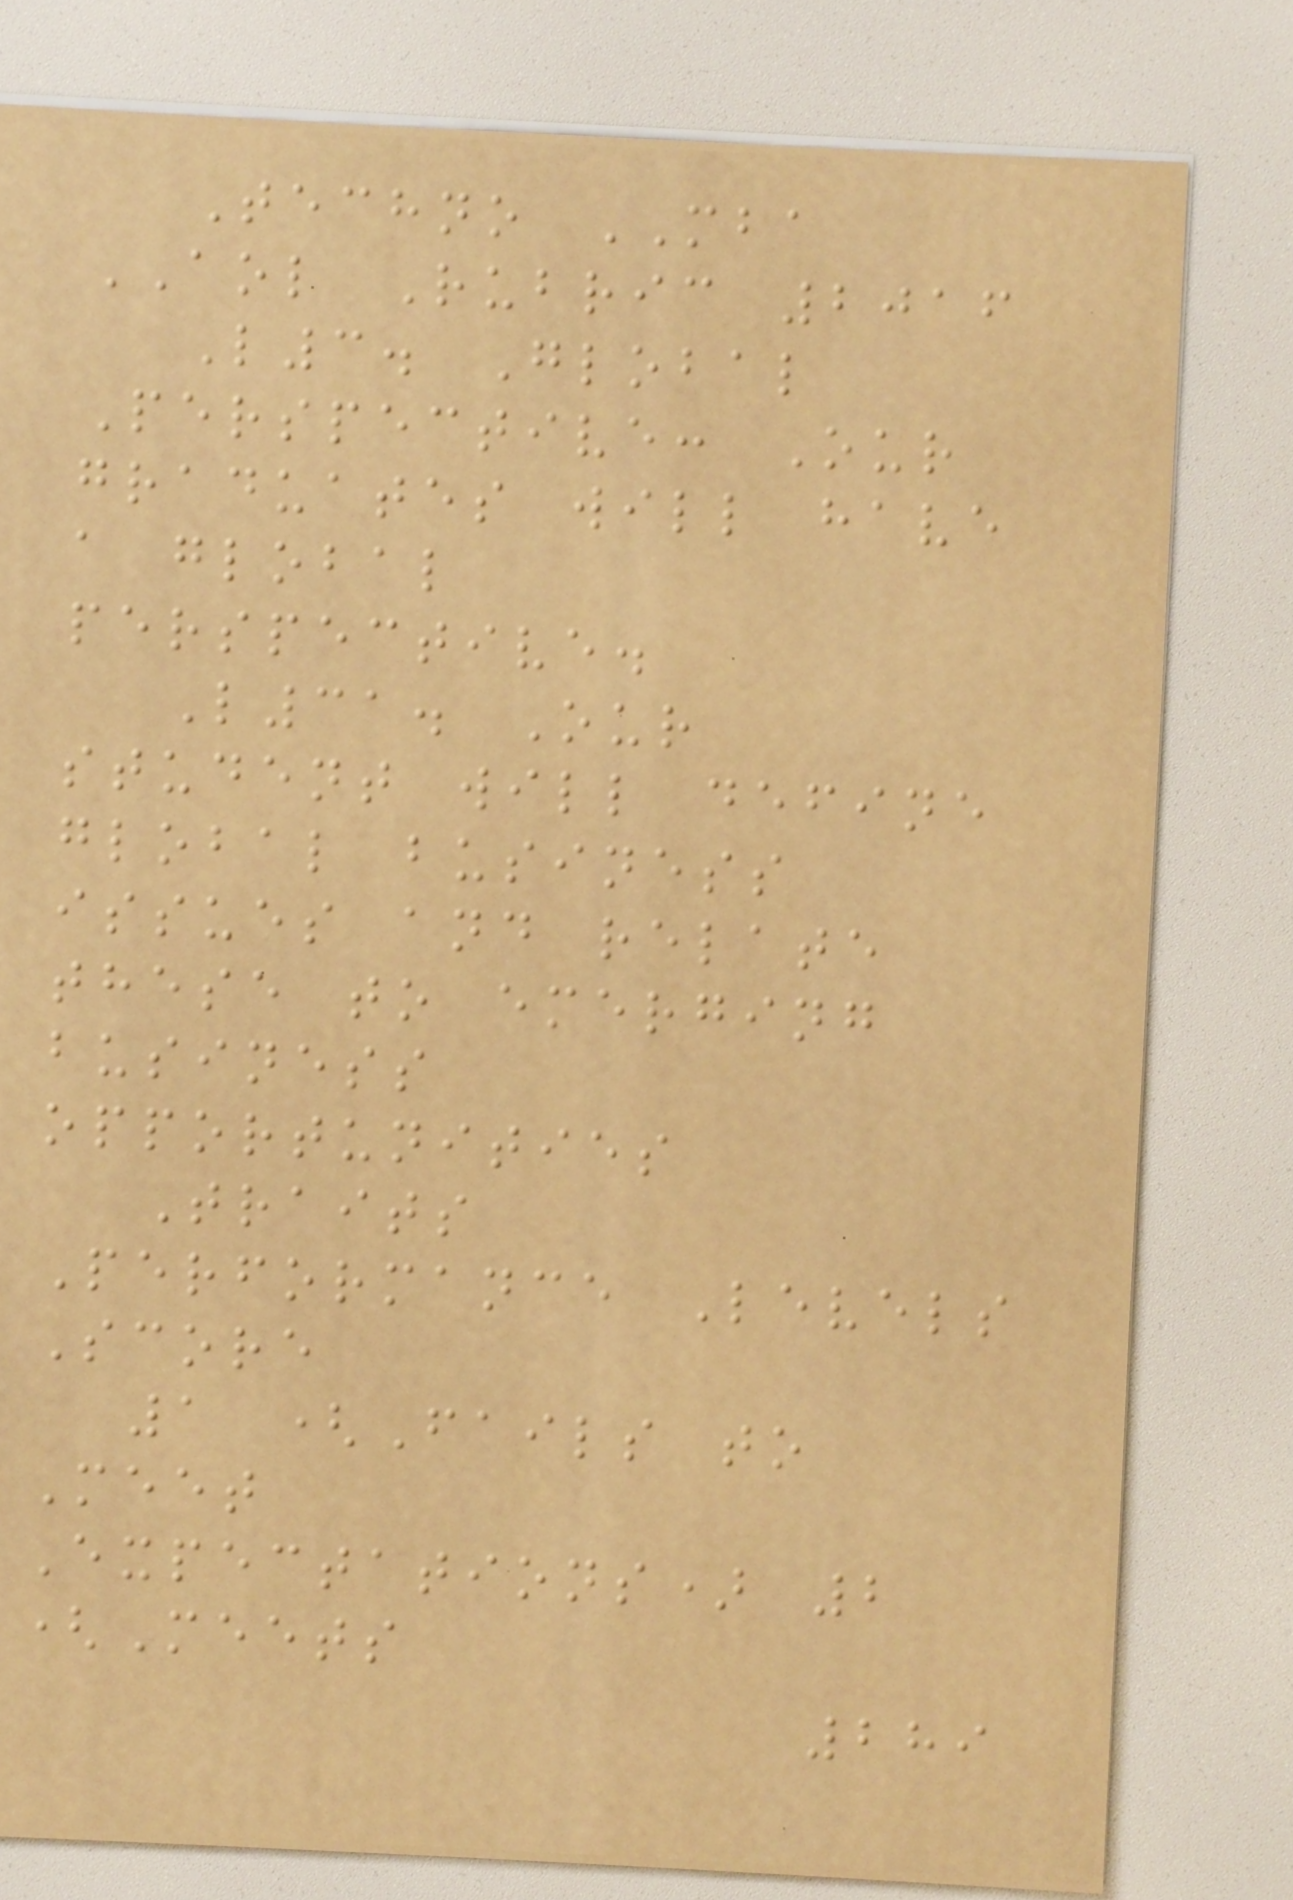Techno MBA
AOL Rubric 2016
L3. Global
Perspective: Our
graduates will have
a global
perspective.
L31. Our
student will define
global business
issues and relate
these to emerging
business
opportunities
Traits
Performance Levels
Score
1 (Fails to
Meet
Expectations) 2
(Meets
289
